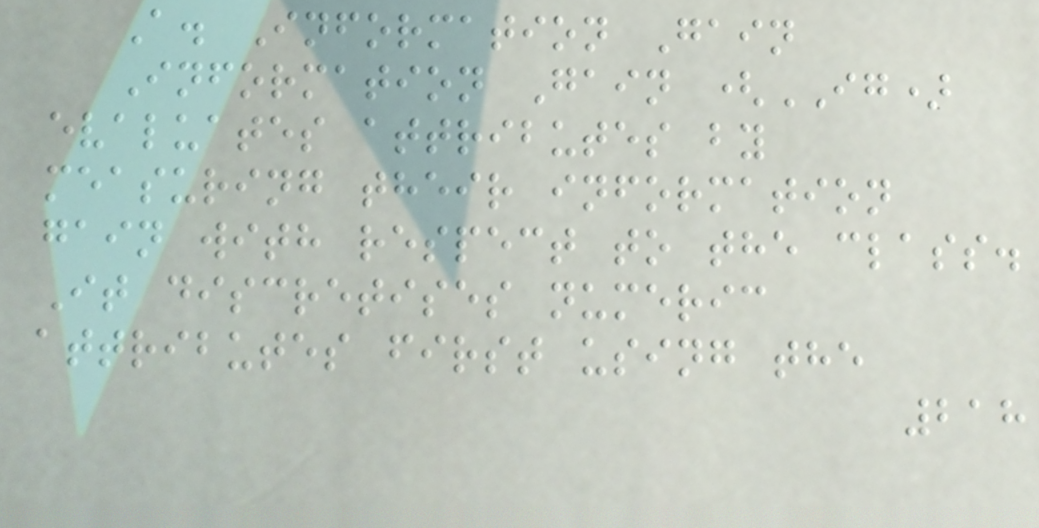A. Information Gain
Information Gain (IG)
evaluates attributes by
measuring their information
gain with respect to the class.
It discretises numeric
attributes first using the
218
